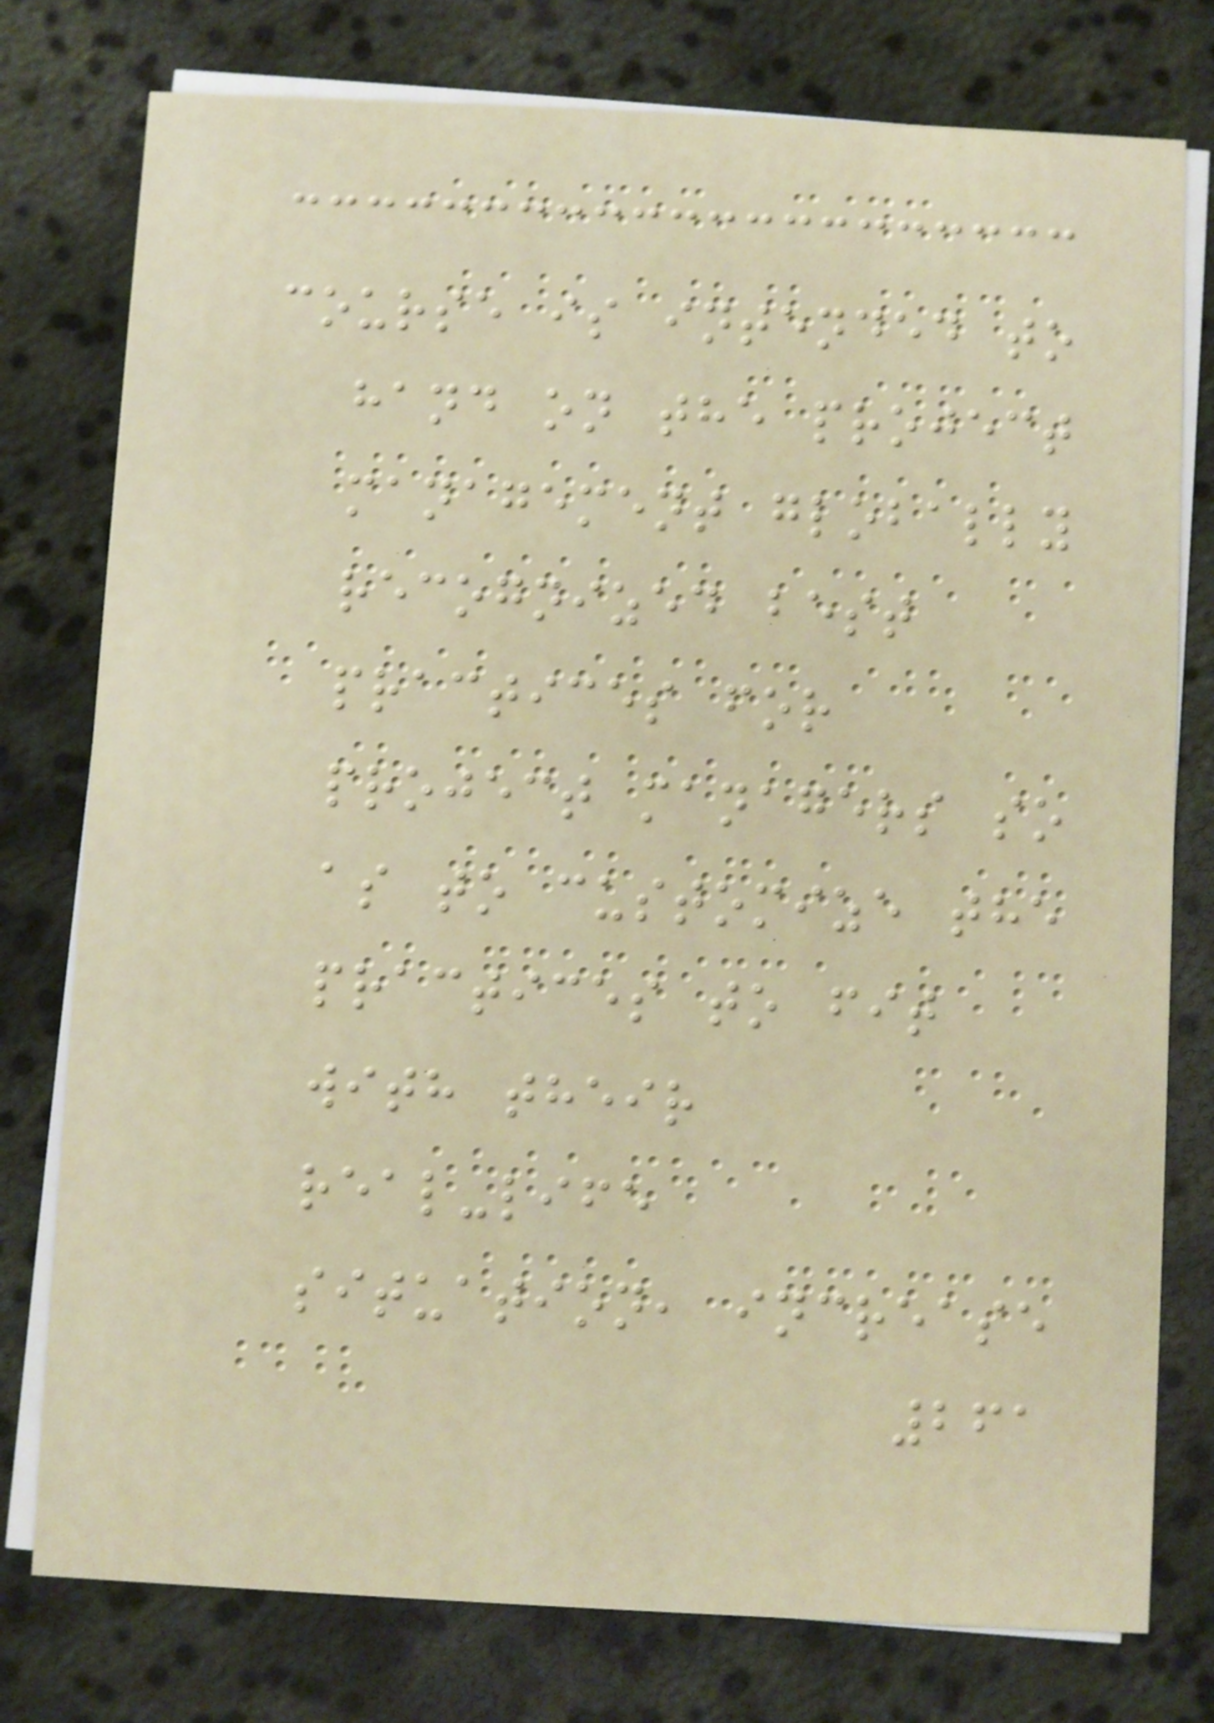course is intended to
hand on the project
management globally
recognized best
practices for
project managers so
as to customize the
practices to fit
with their
real-life
situation, increase
261
